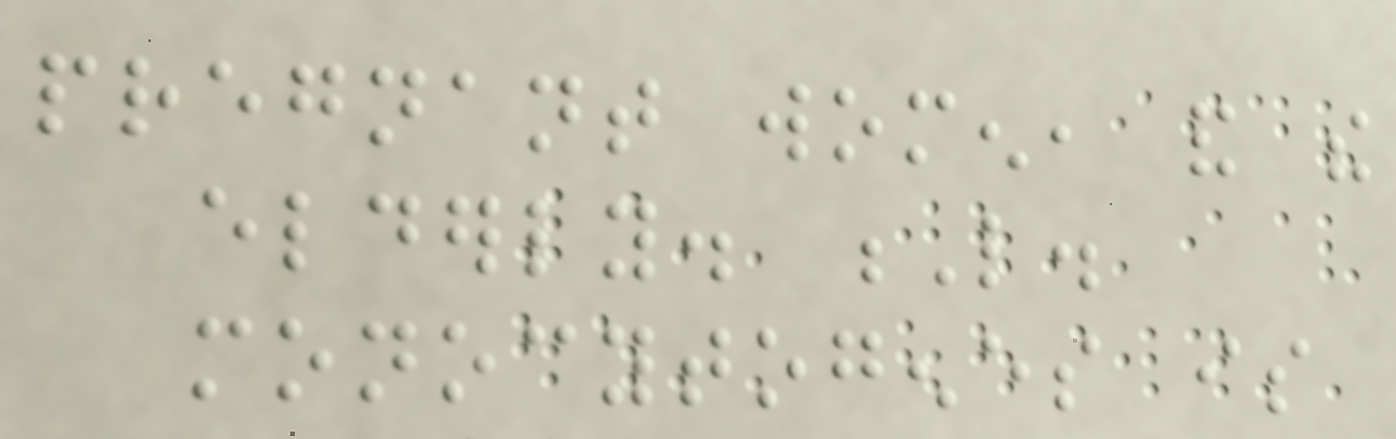pregnant women, and the
elderly. L.
monocytogenes is
